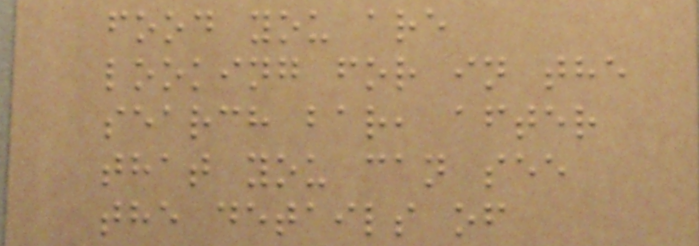food you are
looking for in the
search bar, after
that you can see
the details of
